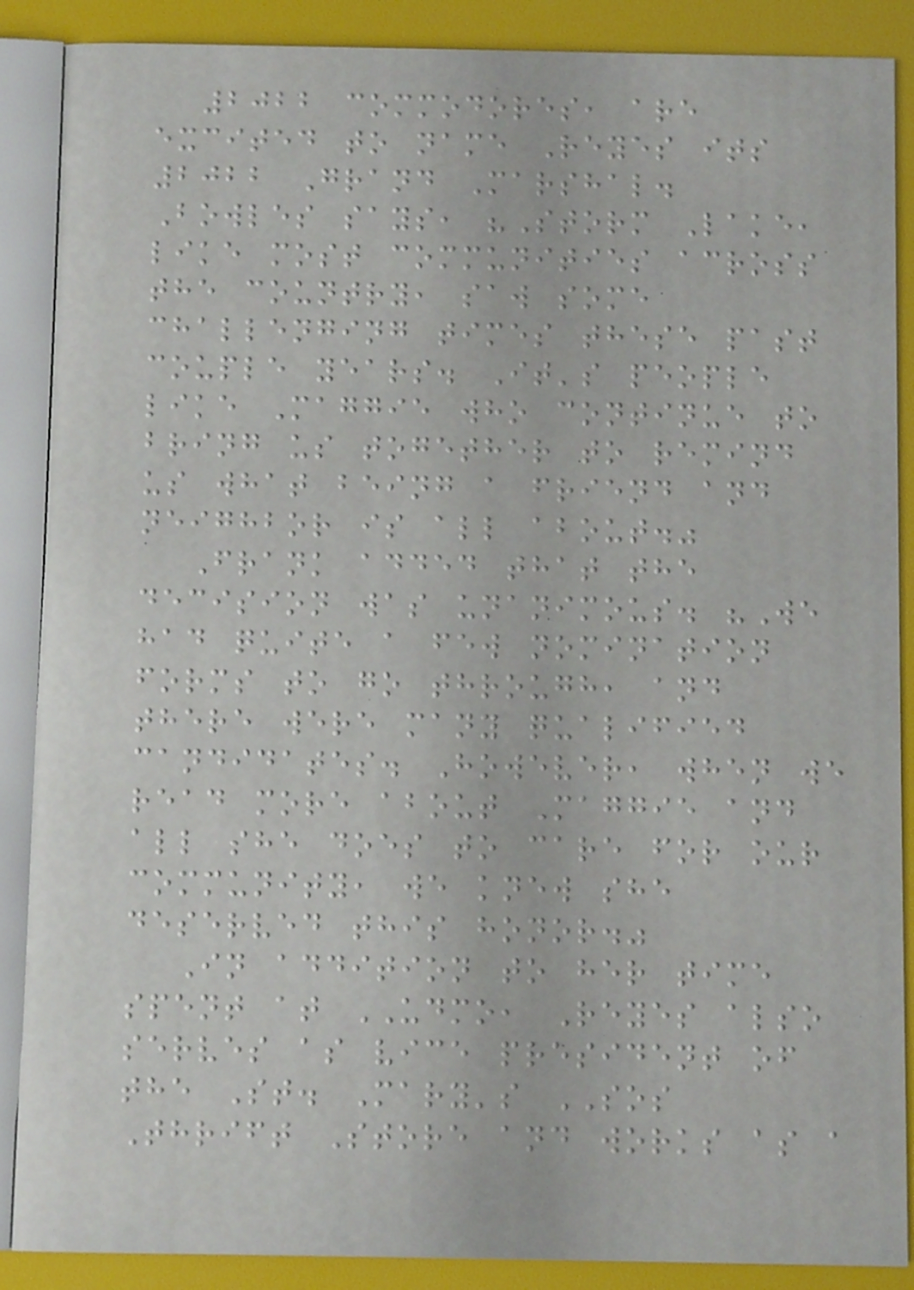2022 commodores, are
excited to name Reyes its
2022 Grand Marshal.
Bowles says, "Storm Lake,
like most communities across
the country, saw some
challenging times these past
couple years. It's people
like Maggie who continue to
bring us together to remind
us what being a friend and
neighbor is all about."
Frank added that the
decision was unanimous. "We
had quite a few nomination
forms to go through, and
there were many qualified
candidates. However, when we
read more about Maggie and
all she does to care for our
community, we knew she
deserved this honor."
In addition to her time
spent at UDMO, Reyes also
serves as vice president of
the St. Mary's SOS
Thrift Store and works as a
